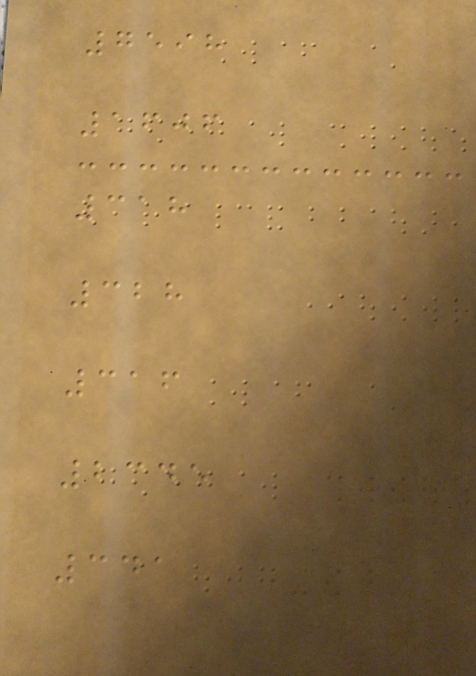7598
1606
318
328
316
2345
341
